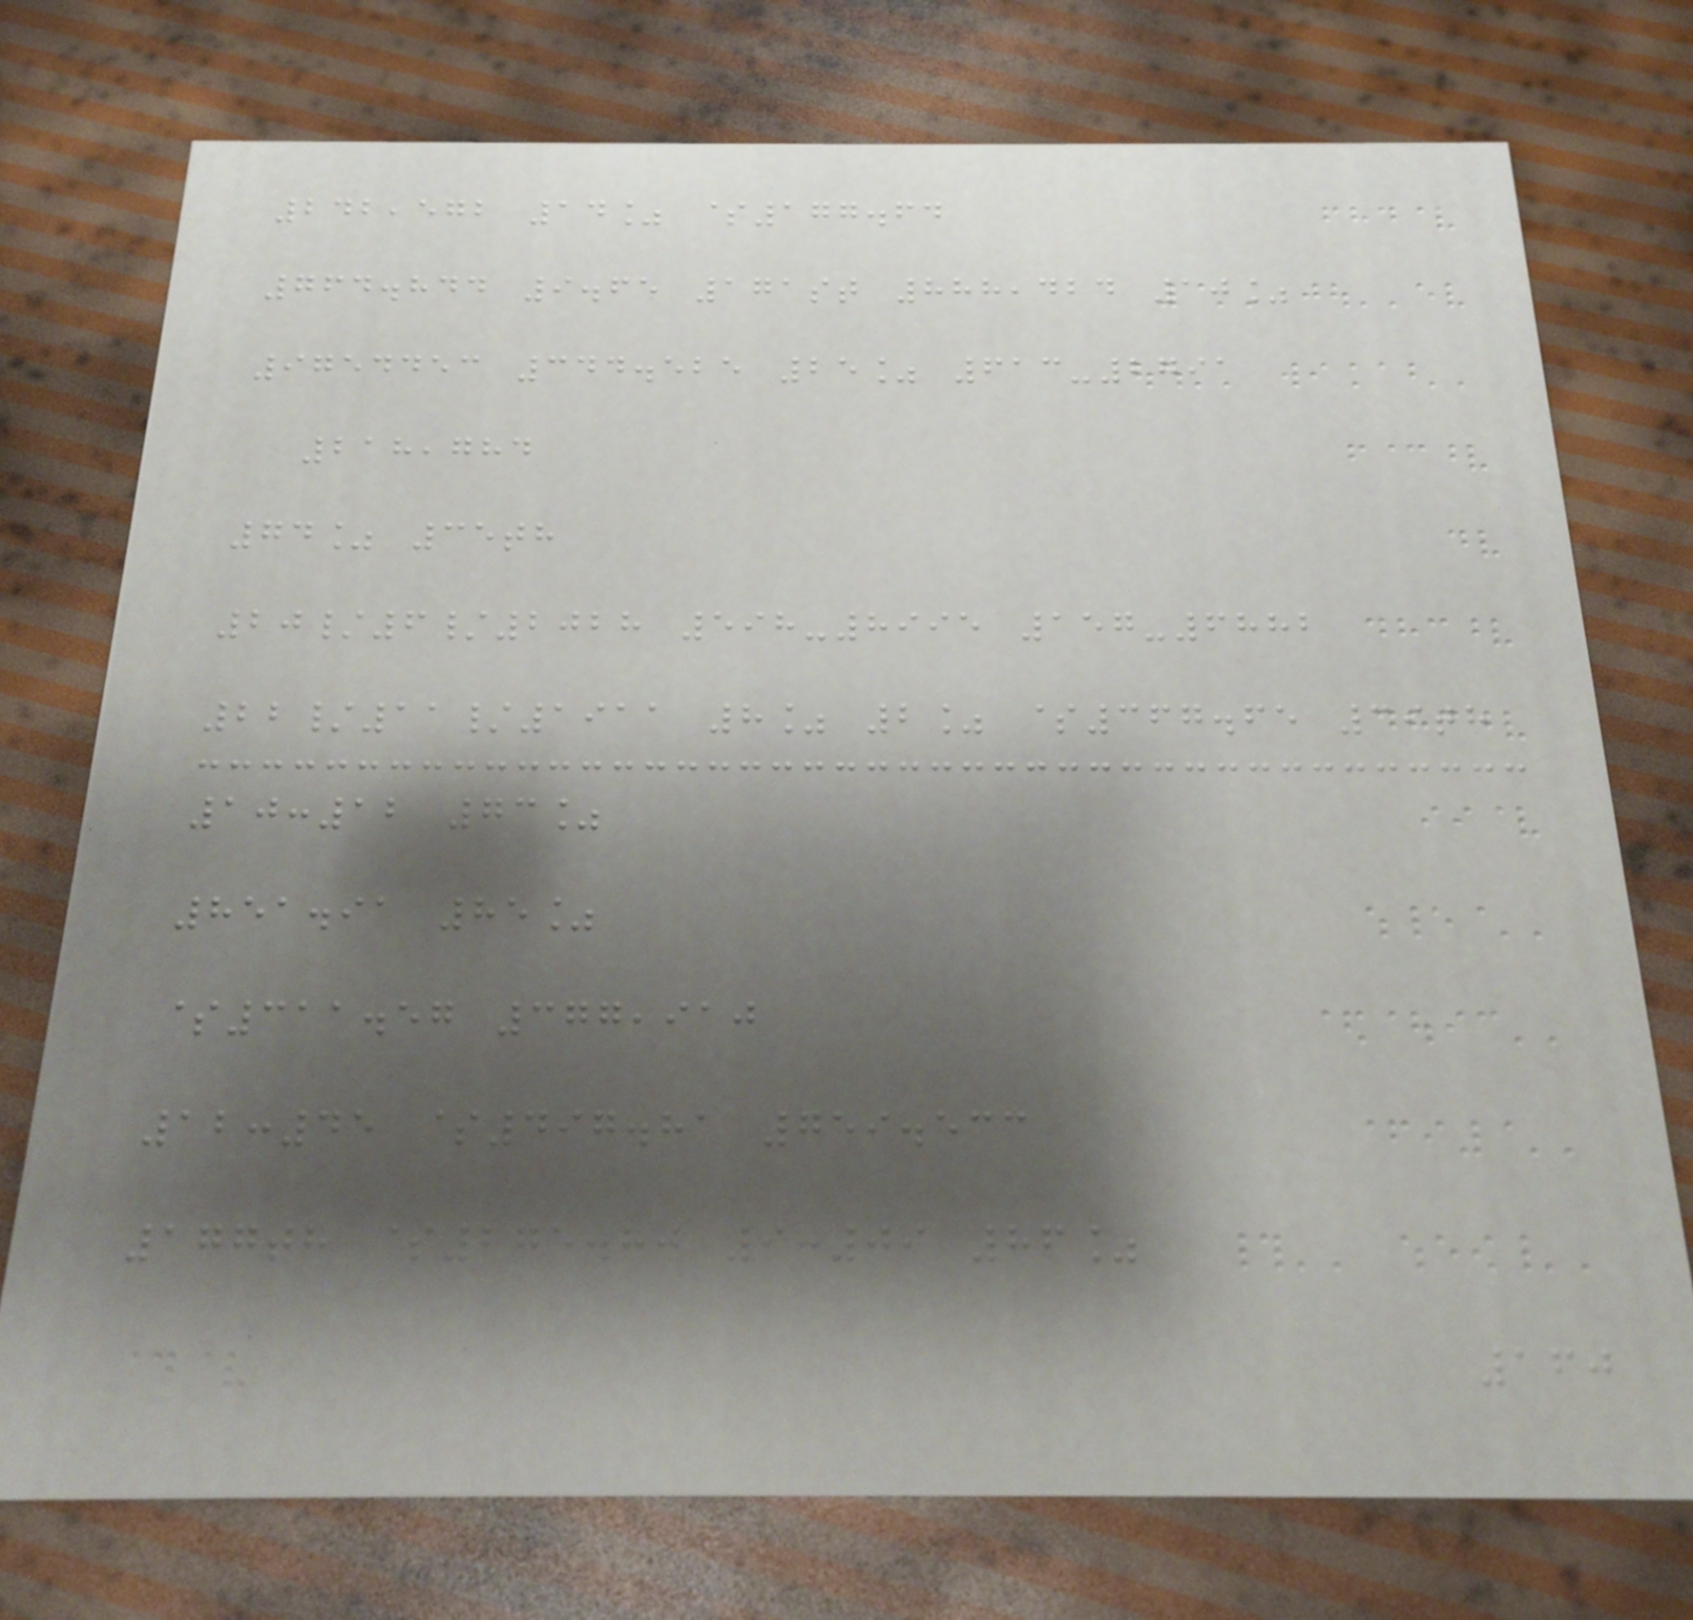242,572 14% $177.64
764.844 9.65 171st 888,424 10%
9754453 344.525 25% 613-2791
218,784
74% 35th
20/6/2028 598-8995 157-6882
22/11/1911 8% 2% $367.65 39th
10:12 73%
851.91 85%
$311.57 377,910
12:45 $497.81 759.533
177th $275.80 9:09 86%
160
